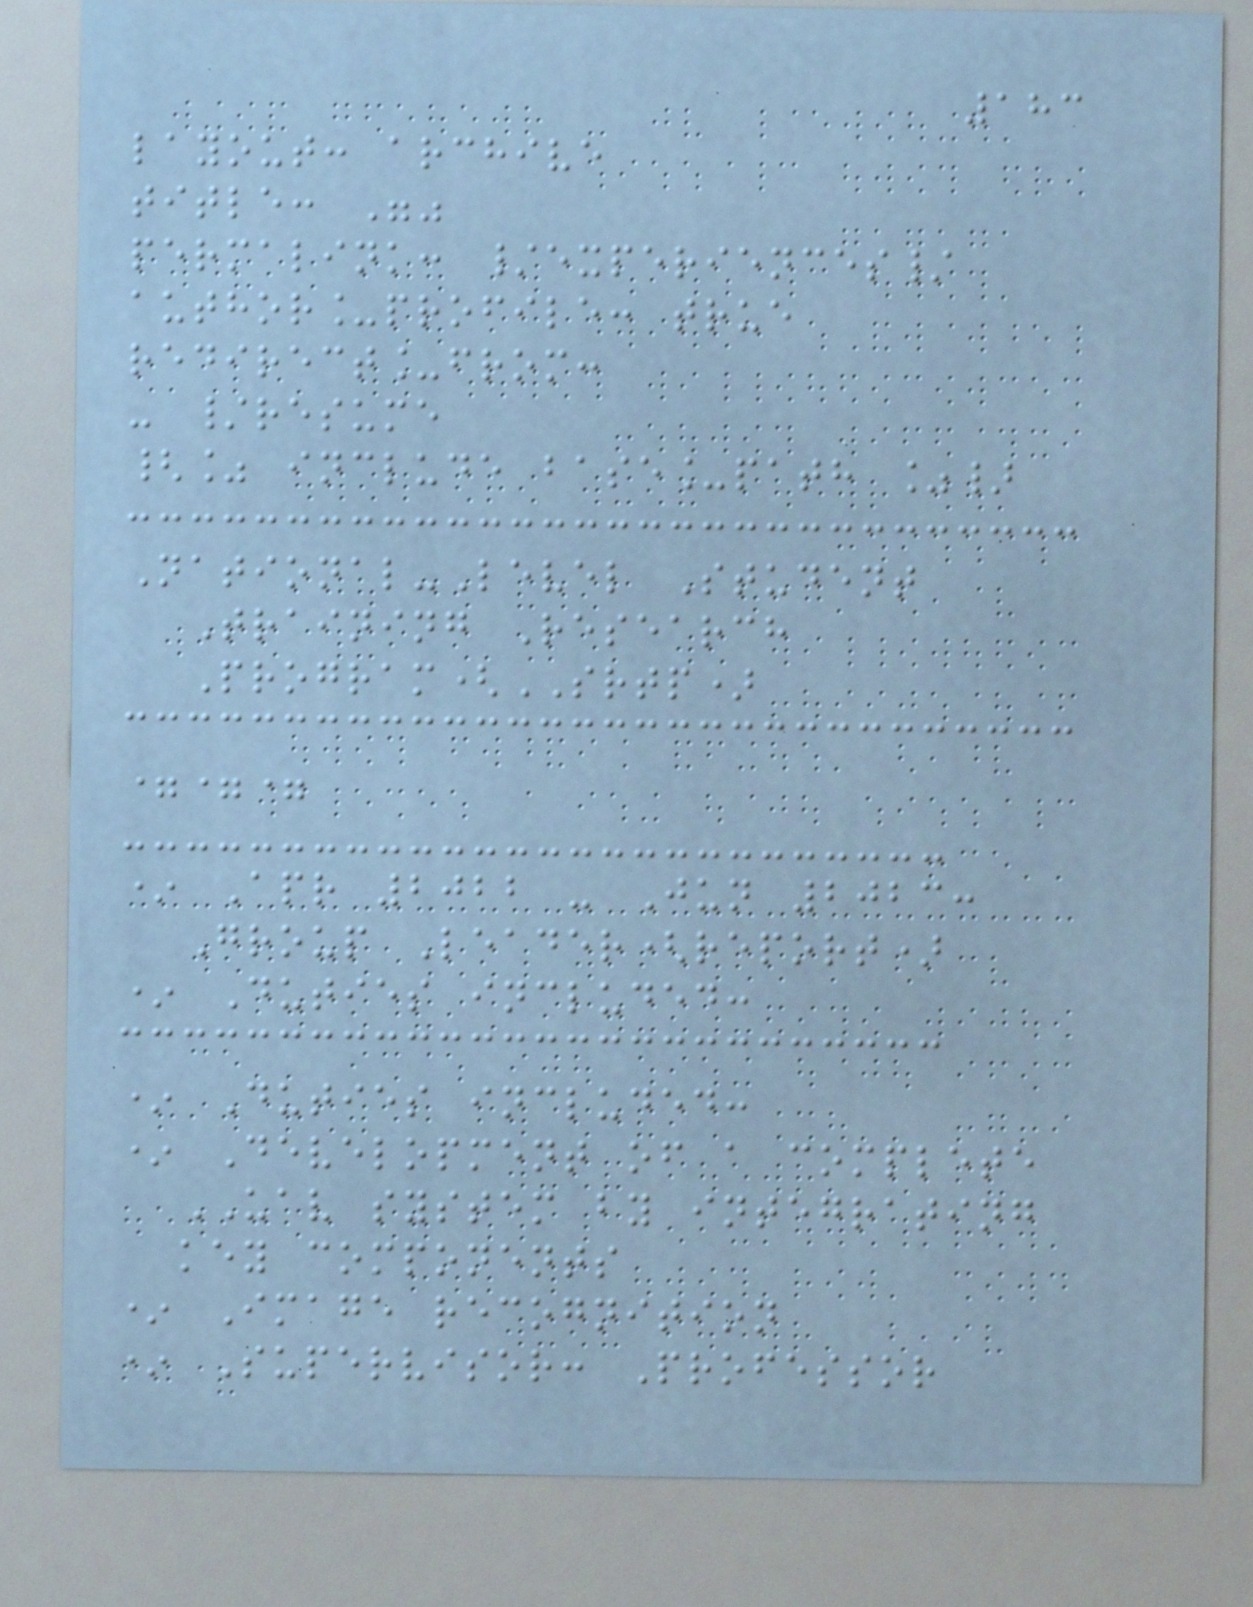183
layout: archive
title: ""
permalink: /experiences/
author_profile: true
redirect_from:
- /resume
{% include base_path %}
National-Level Student
Training Research
Program(SRTP)
===
* Apr 2022 - Jun 2023:
Group Leader(report)
* Duties included:
* Duties included:
* Development of a complete
UAV system by integrating
key components
* Image recognition
* Supervisor: Professor
